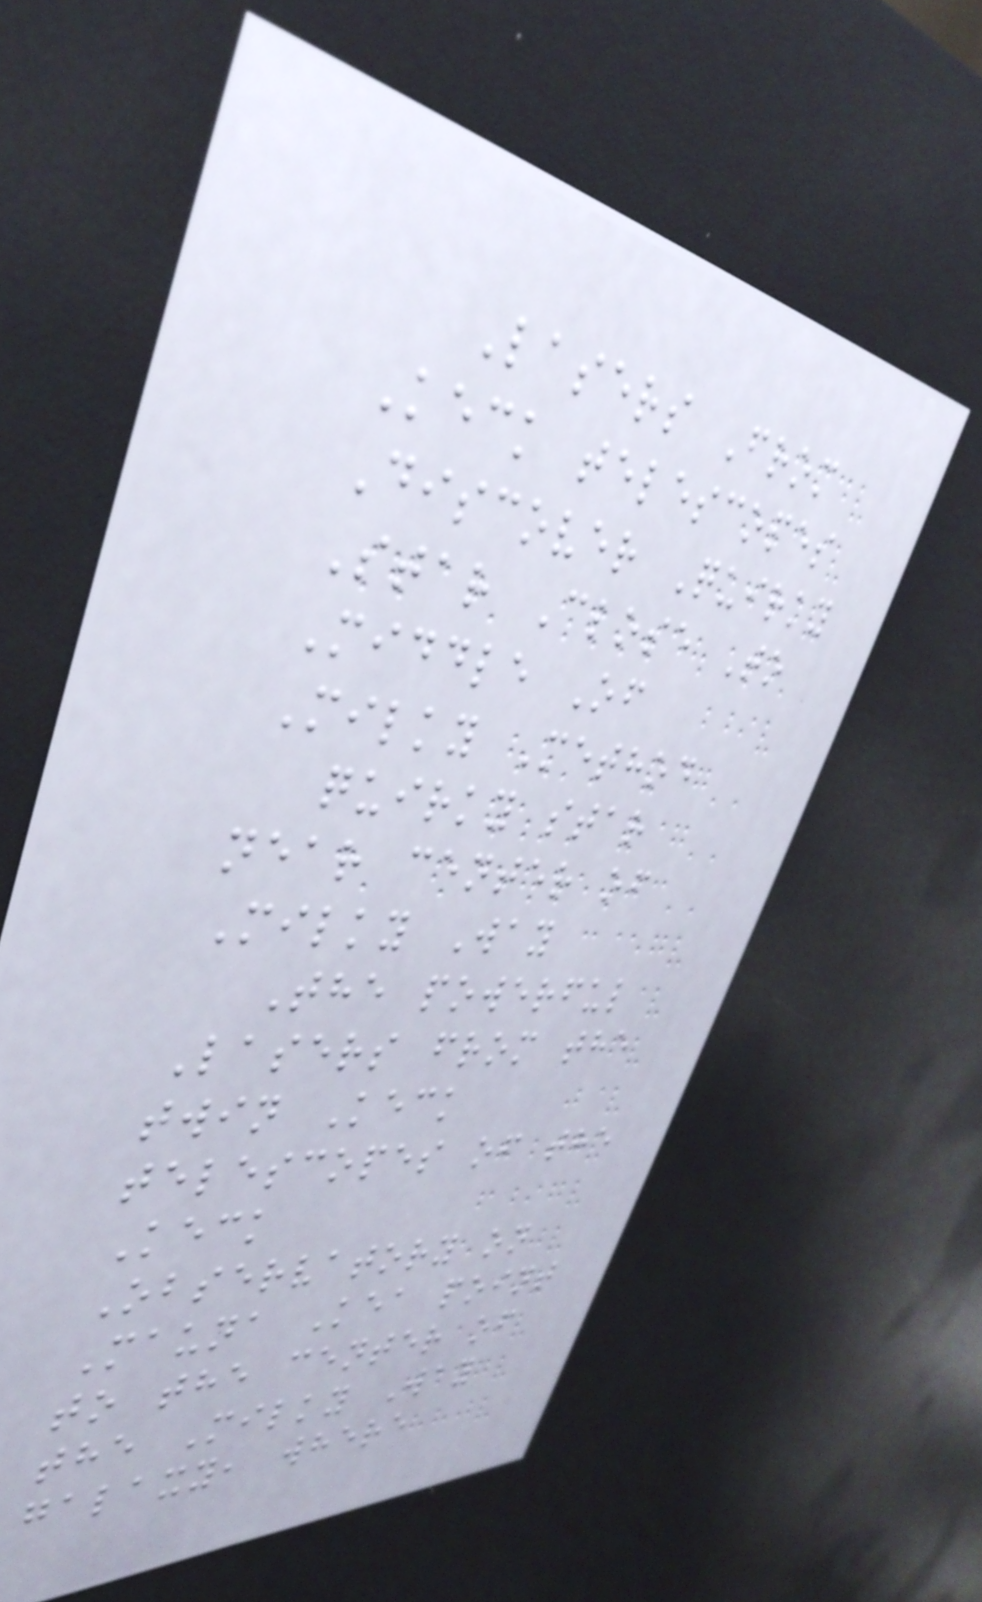Lasers From
Keck telescopes
Discover Quirky
Star Close To
Middle Of
Milky Method
quirky star
near center of
Milky Way
The powerful
Lasers from the
twin Keck
telescopes of the
Keck
Observatory on
Mauna Kea point
to the center of
the Milky Way
galaxy, where
